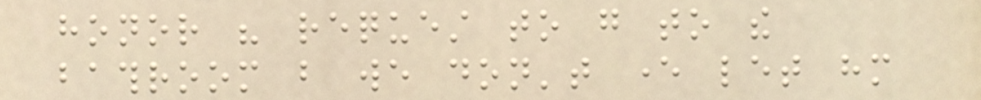honor his request to go to the
bathroom but we don't ever let him
